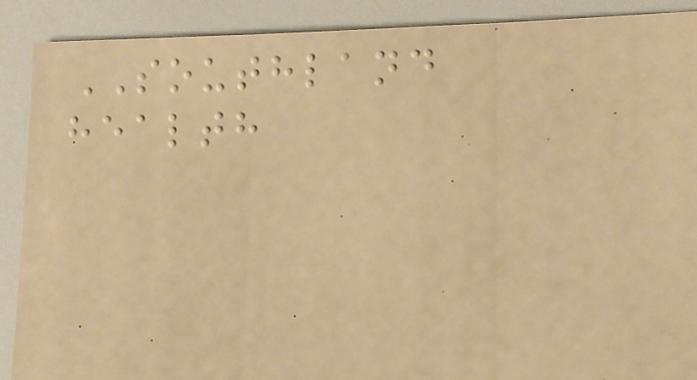SOUTHLAND
health
